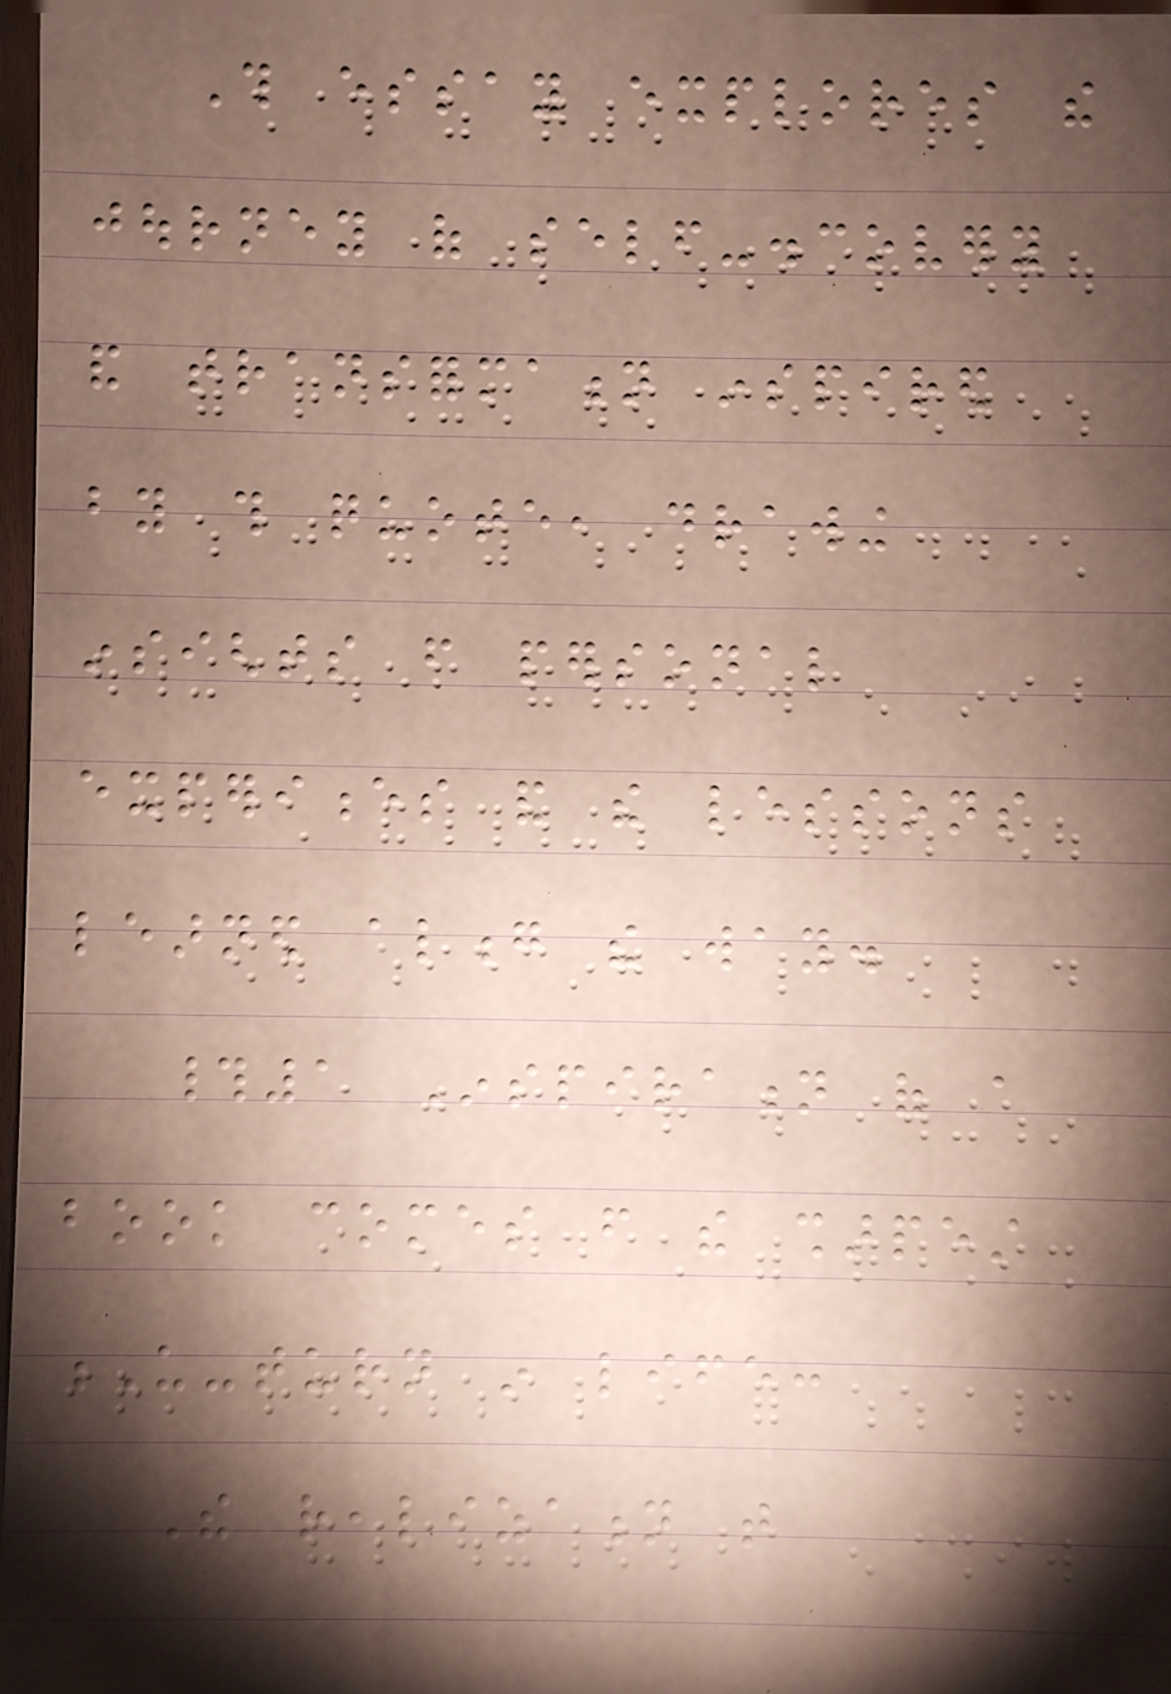This essay explores the
journey of self-discovery
and transformation inspired
by this quote, drawing
insights from personal
experiences and the lessons
learned along the way.
#1 Inspiration of a
book comes from the sharpest
U-turn in life:
The realization that
